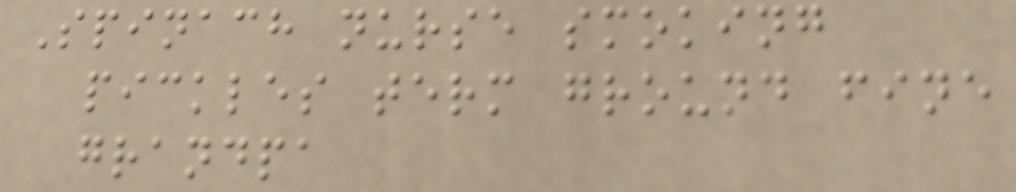Spinach nurse smoking
pickles term ground fine
grandpa
